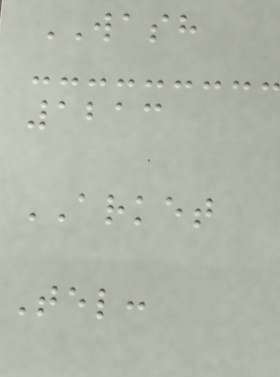WASH
1213
ARKET
Tel:
